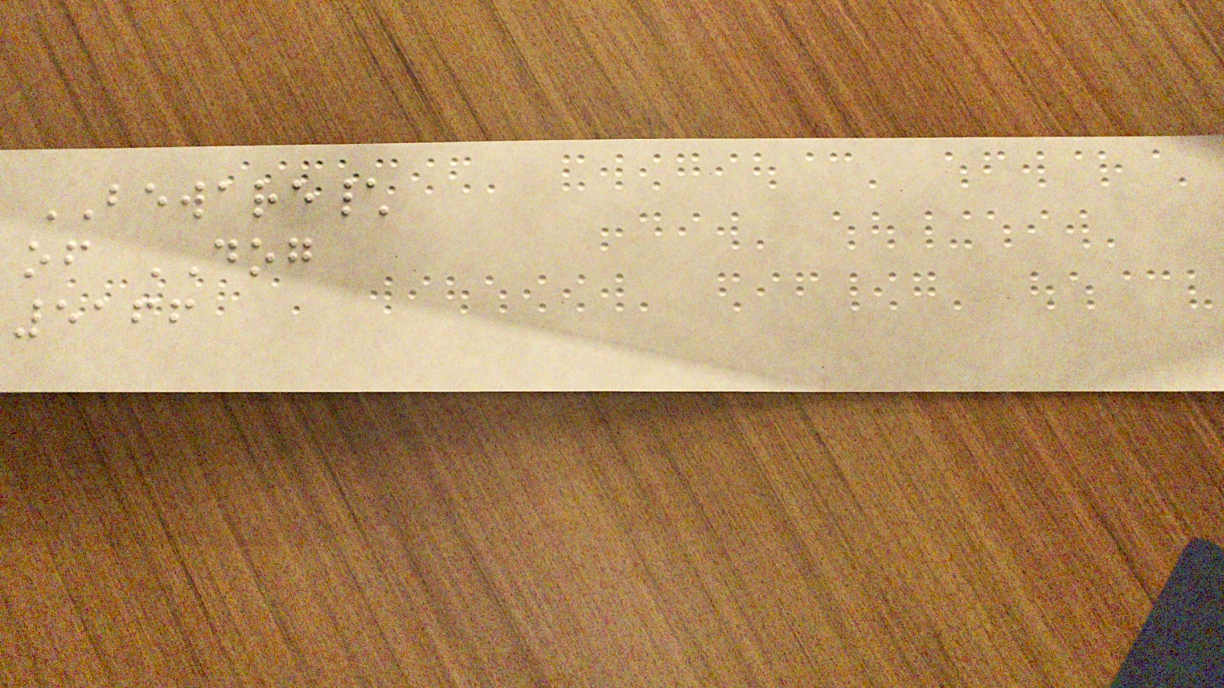BEWARE\
of DOG
5166
